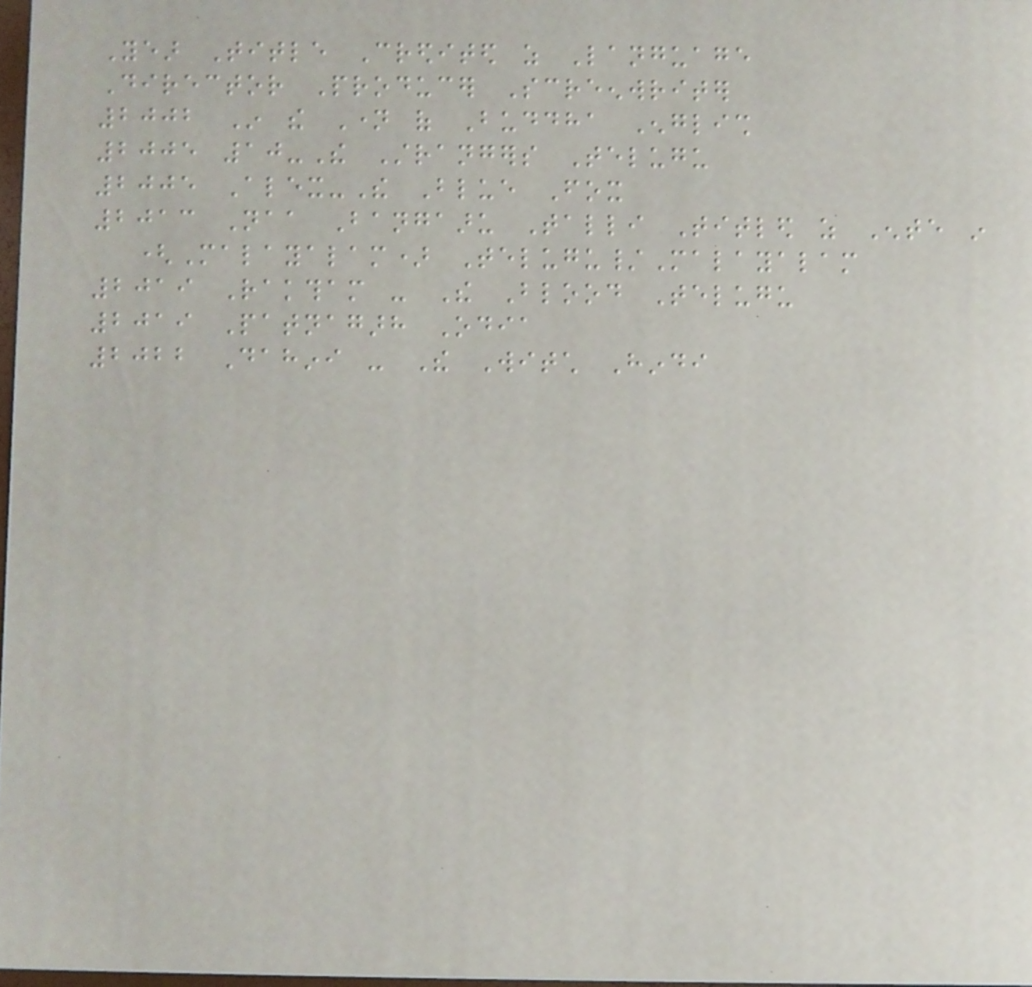Year Title Credited as Language
Director Producer Screenwriter
2002 In the Name of Buddha English
2005 10-The Strangers Telugu
2005 Alex-The Blue Fox
2013 Naa Bangaaru Talli Titled as Ente in
(Malayalam) Telugu/Malayalam
2019 Raktham - The Blood Telugu
2019 Patnagarh Odia
2022 Dahini - The Witch Hindi
